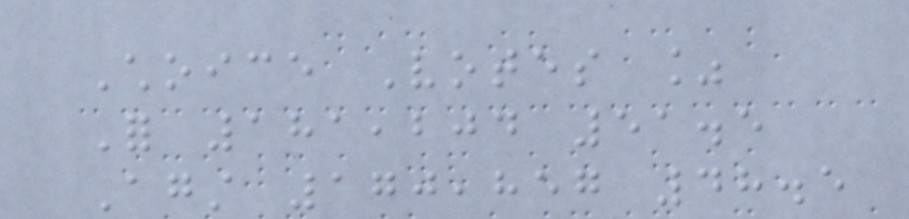Choice Votes %
For 181,204 51.5
Against 170,857 48.5
